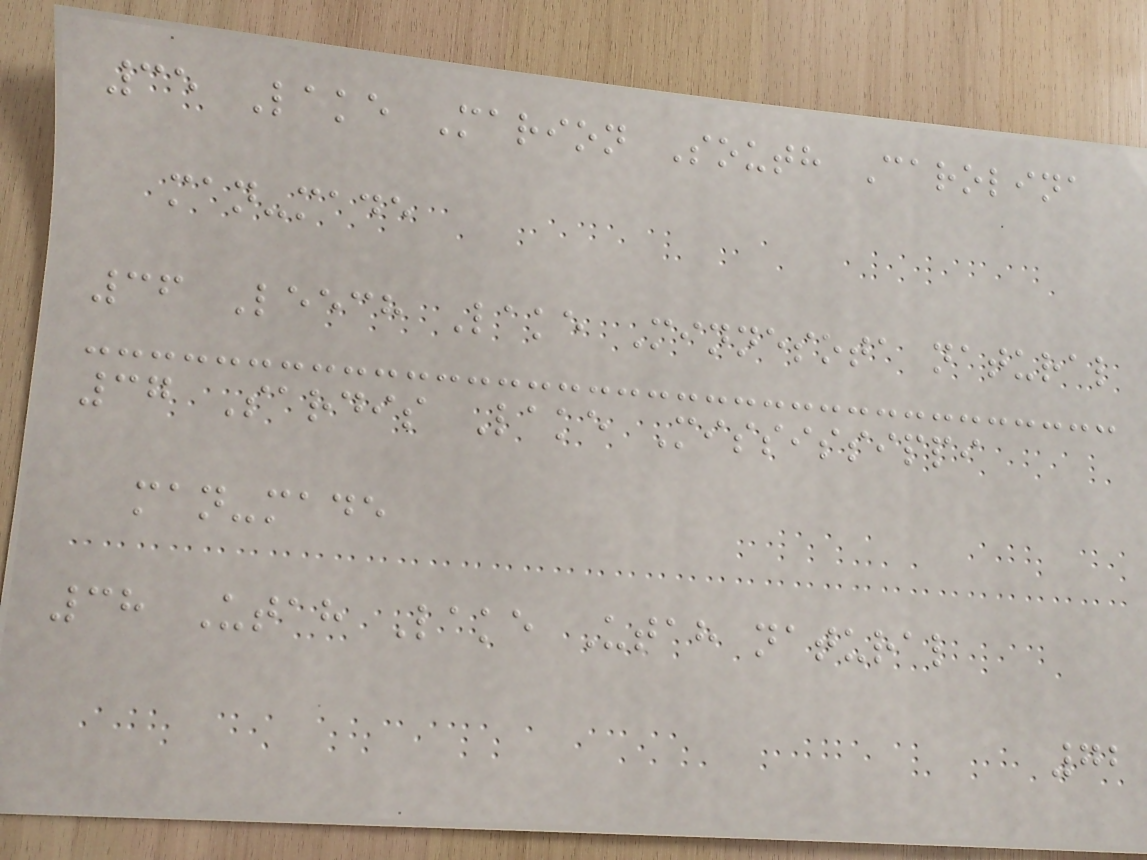35 Lake Marion South Carolina
man-made
36 Leech Lake Minnesota natural
37 Sardis Lake Mississippi
man-made
38 Utah Lake Utah natural
72
